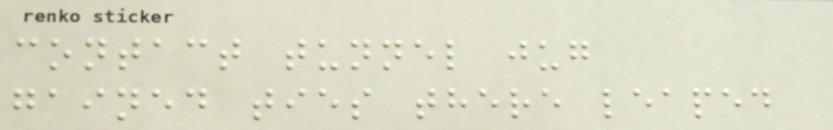contact tunnel jug
gained ties there leaped
